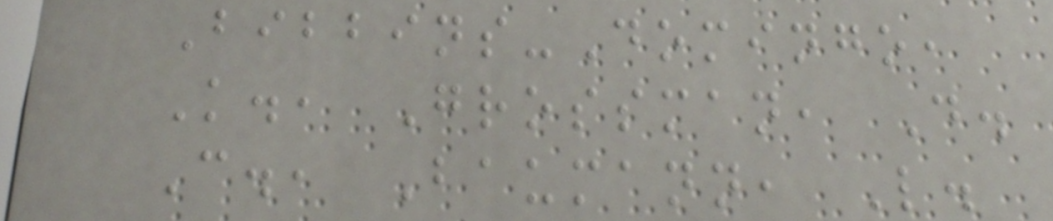Bibbins-Domingo,
K., Grossman, D.
C., Baumann, L.
